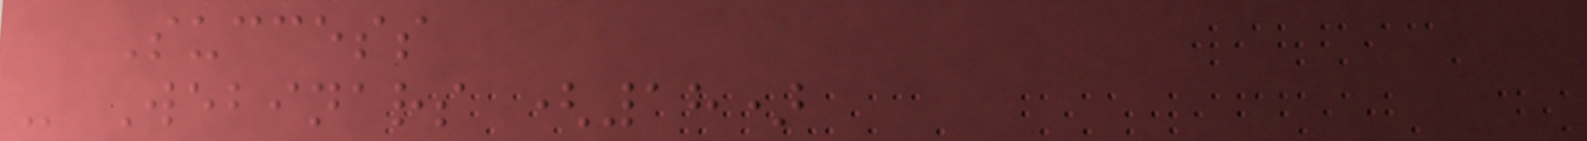Success
- Webinars (18)
